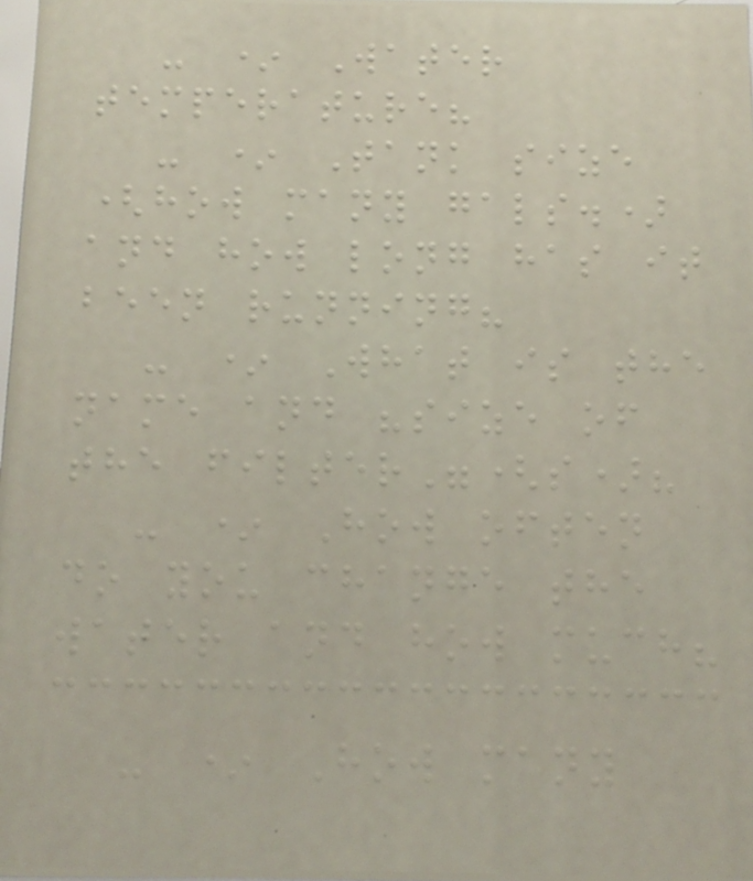- * Water
temperature?
- * Tank size
(how many gals.)
and how long has it
been running?
- * What is the
name and "size of
the filter"(s)?
- * How often
do you change the
water and how much?
- * How many
